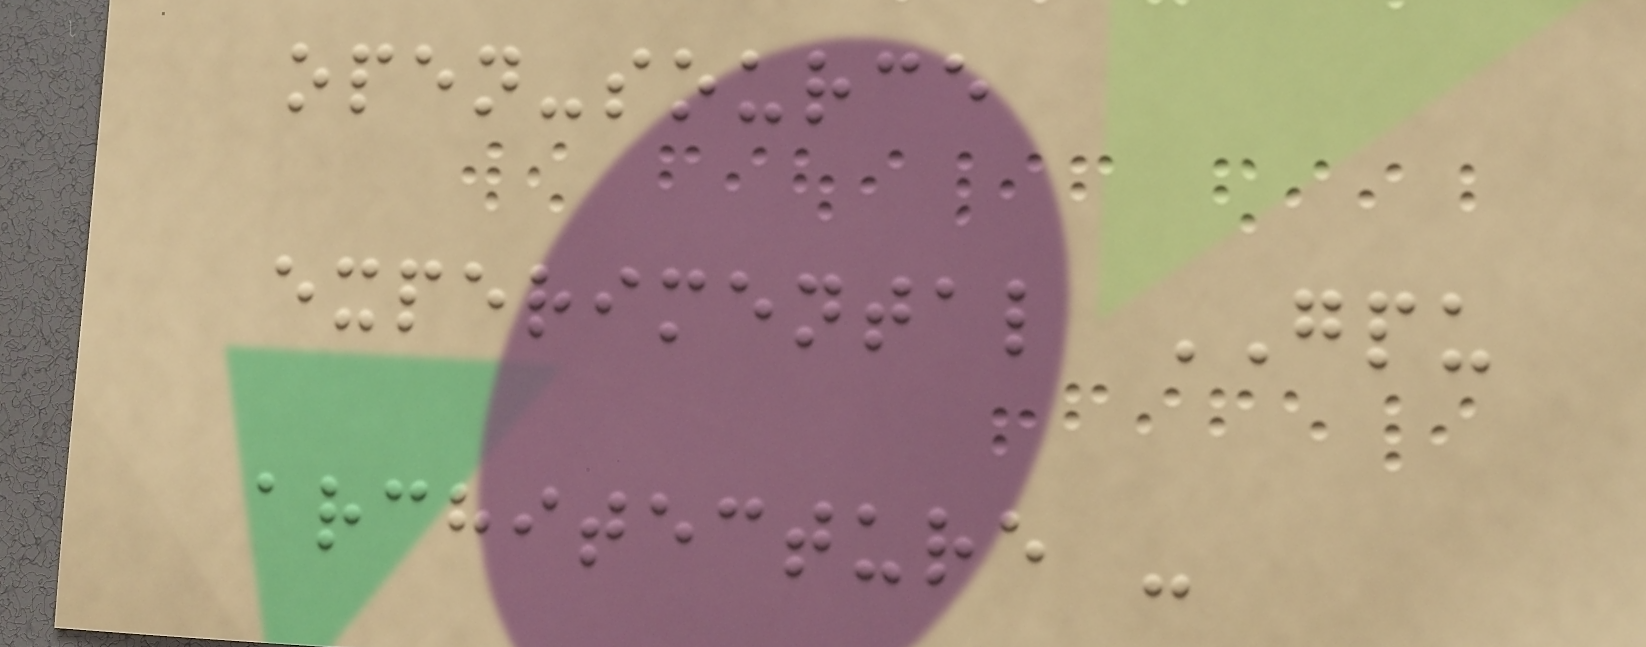open-source
experimental GPU
architecture -
